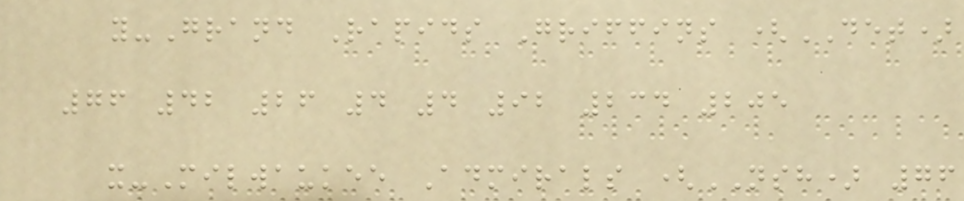y-Grand Rapids Griffins (DET)
76 42 26 4 4 92 234 205
x-Milwaukee Admirals (NSH) 76
